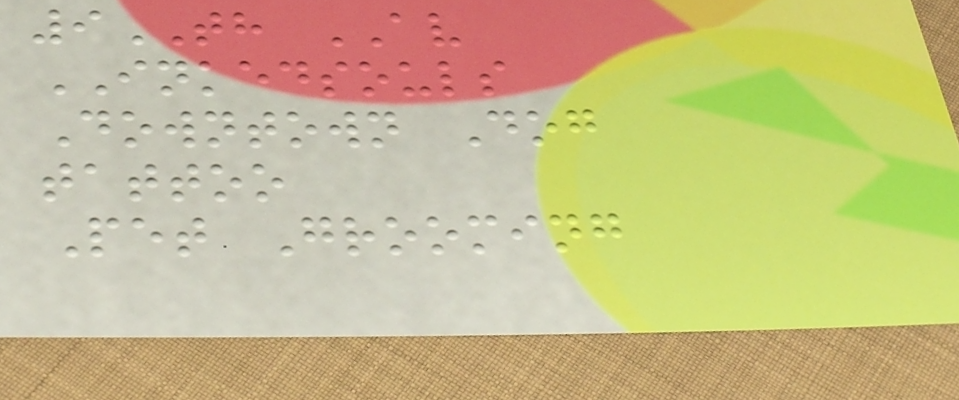9TH AV
INKEDSOULS
Downtown Dog
tattoo
Pet Grooming
